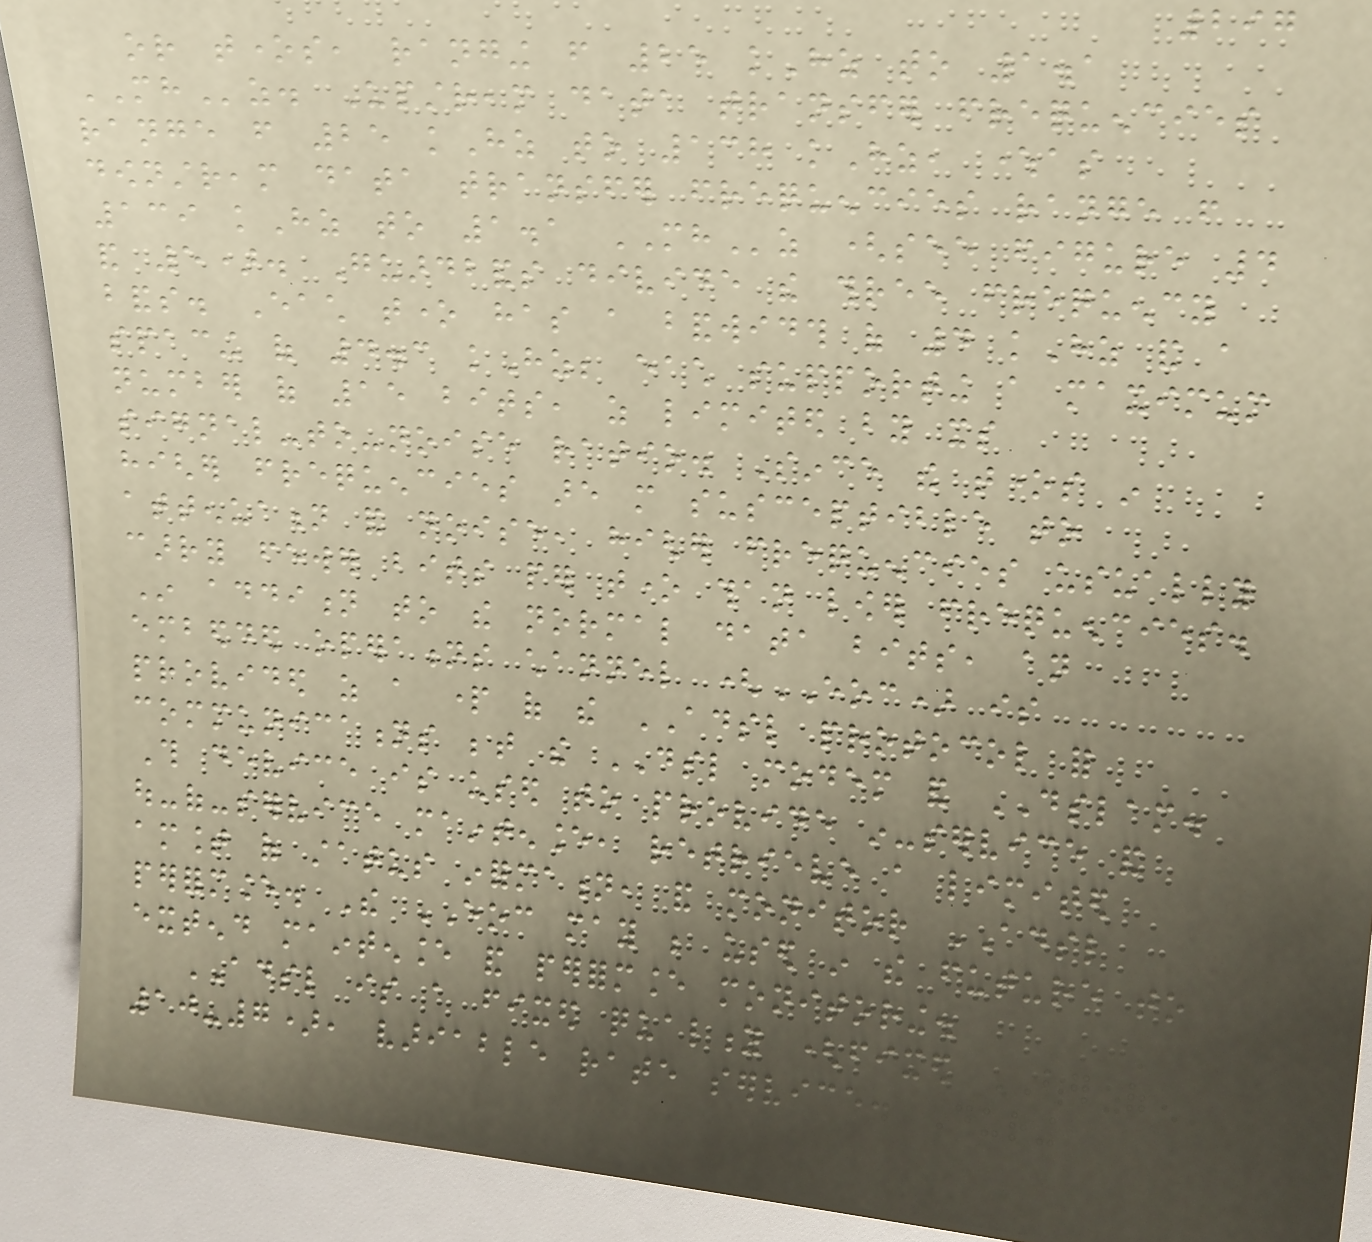297
or tones, ranging from 25 kHz to 1.1
MHz. Upstream data transfer frequencies
range from 25 kHz to 138 kHz, whereas
downstream data transfer frequencies range from
139 kHz to 1.1 MHz (see figure 4
and 5). Guardbands divide the three frequency
bands. Each tone has a bandwidth of 4 kHz and a
spacing of 4.3 kHz; each supporting a maximum
number of 15 bits, as limited by its
signal-to-noise ratio. Since the tones in
higher frequencies are more susceptible to
attenuation and noise, higher frequencies usually
carry fewer bits per tone than lower frequencies.
In addition to the normal data bits, an
embedded operations channel (EOC) is
provided as a part of the ADSL protocol for
communications between the DSL modem and DSLAM.
This device is used to provide in-service and
out-of-service maintenance, retrieve a limited
amount of status information, and monitor ADSL
performance. The EOC may be used in the future to
extend maintenance and performance monitoring.
ADSL is a fixed quality (fixed BER of
10-7), variable rate service. During
